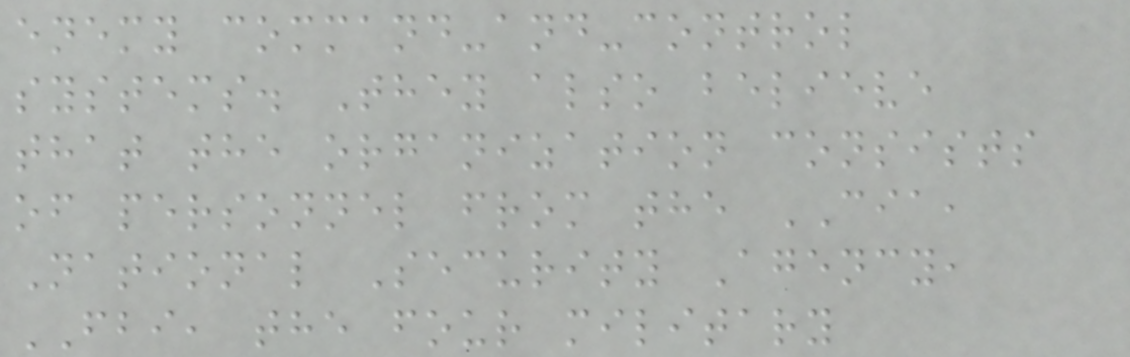enemy command-and-control
systems. They also believe
that the organization consists
of personnel from the CIA,
National Security Agency,
FBI, the four military
